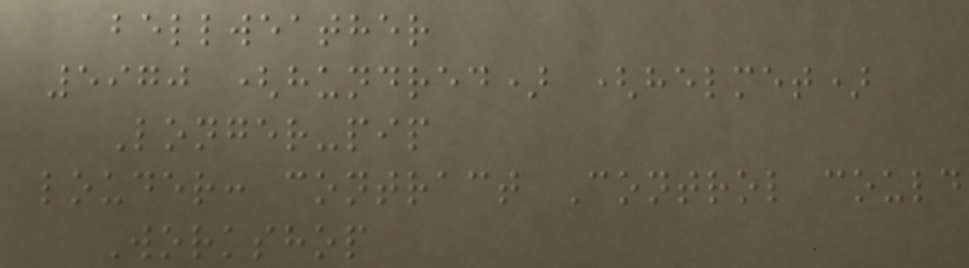bellweather
5970 (hundred) (helmet)
Longer-pip
louder: contract Control could
Workshop
